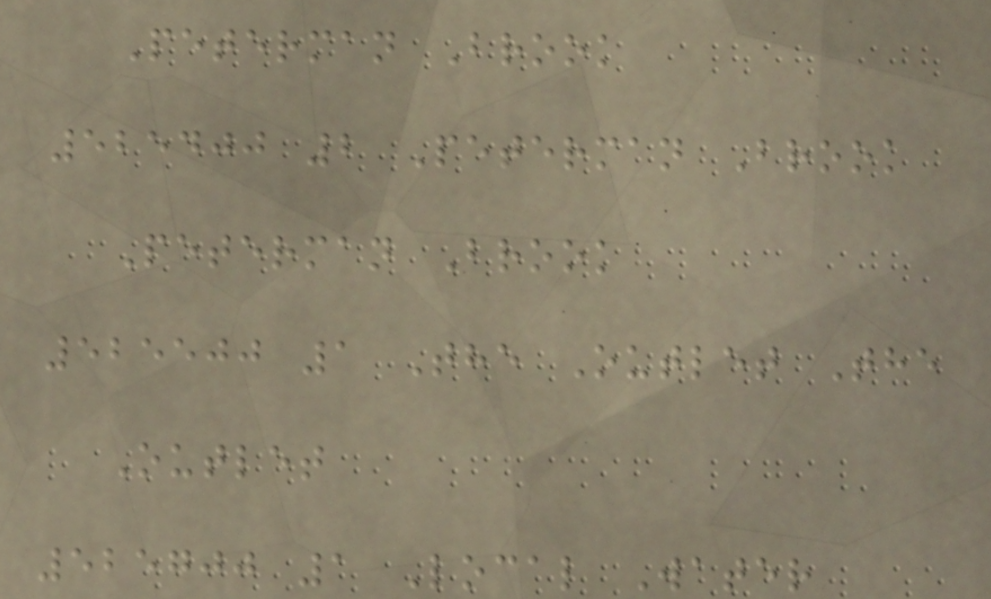Peterman Brook
525400 2 Peterman Brook
Peterman Brook
525500 1 The Outlet The
Outlet
525700 1 Local Water
